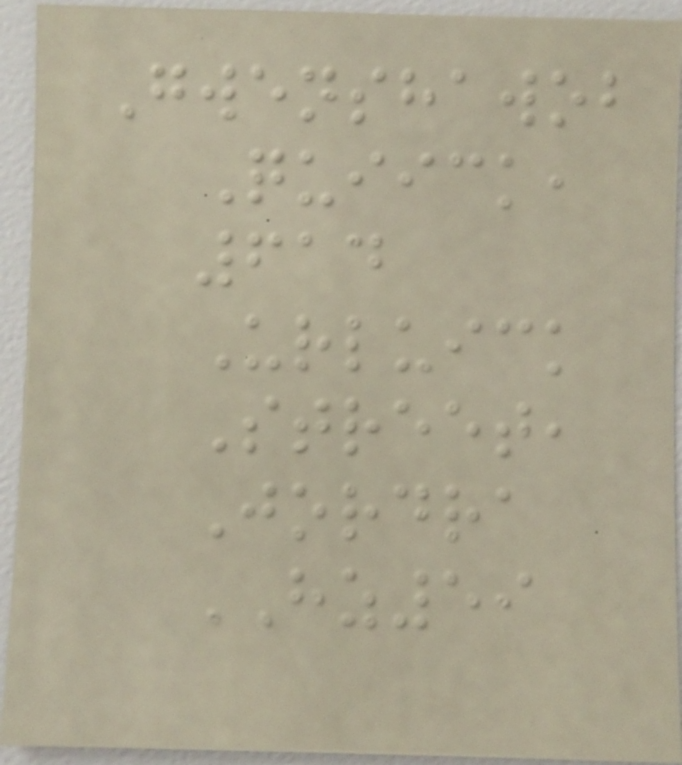Gwenshawob
Quiick,
614
Urluick
Street,
Jordra
HZ59
